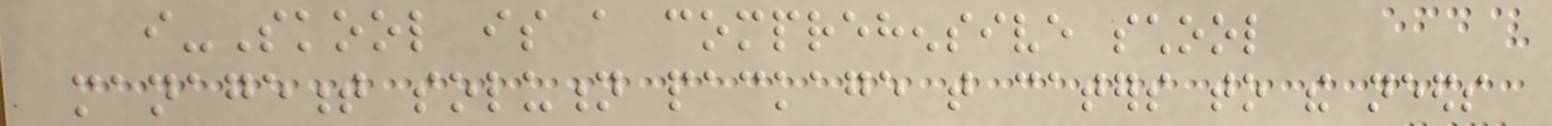i-Skool is a comprehensive school
management solution package that caters to the needs
